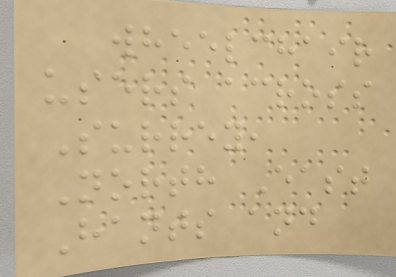wheelchair
users across
Surrey,
North East
Hants and
